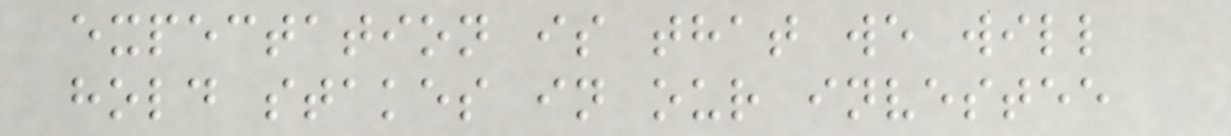expectation is that we will
hold stakes in our investee
